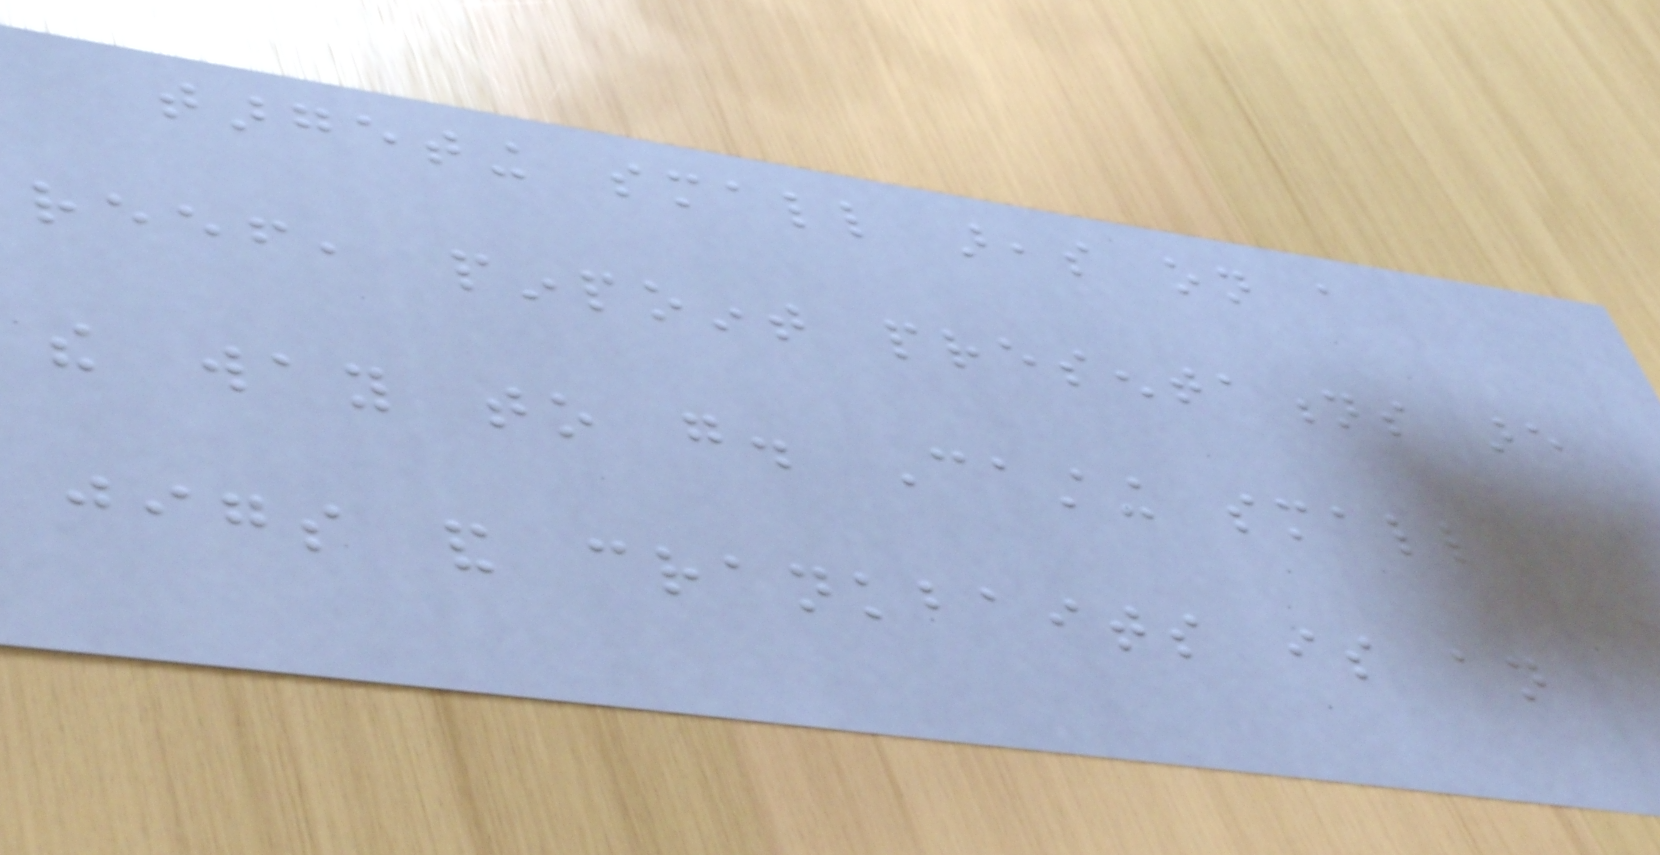targeting small areas on a
reef, pinpoint presentations are
the way to go. Casting small
jigs and crankbaits is an
